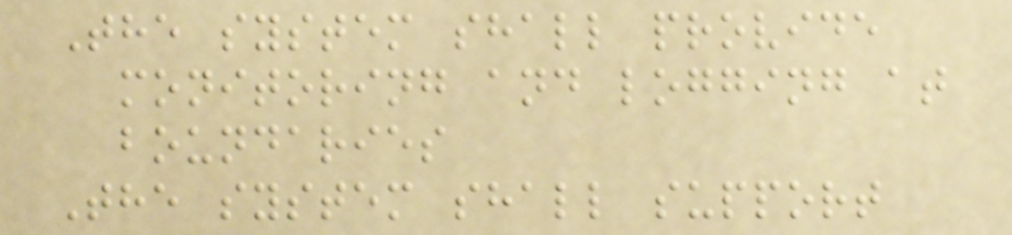The system shall provide
monitoring and logging at
boundaries
The system shall support
